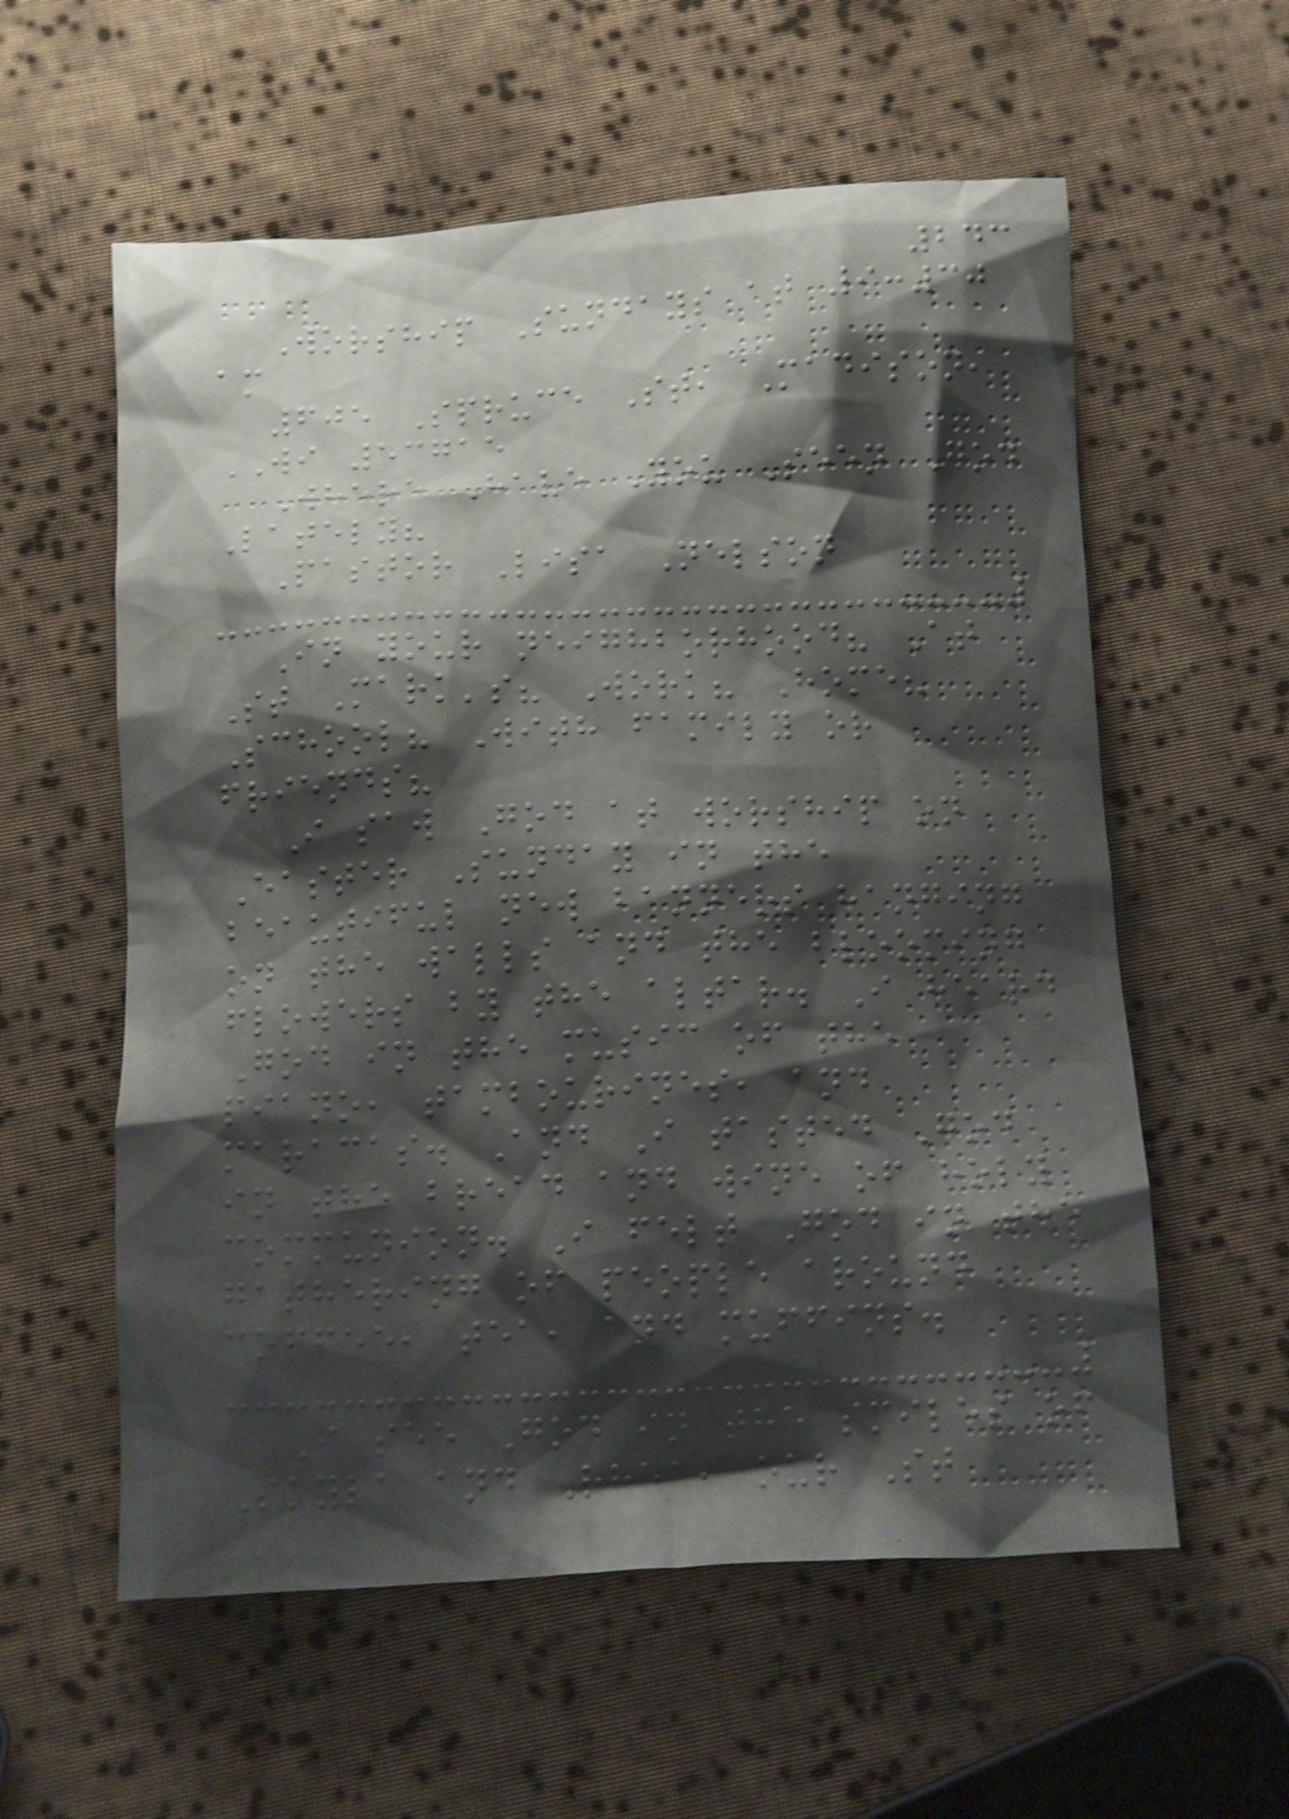243
Worship Sundays at 9:30
am
605 Spruce St, Madison,
WI 53715
Where Have You Seen God
Lately?
Pastor Lisa Nelson
In your neighborhood? At
St Mark's? Work? Home?
School? With family or
friends?
I saw God at worship on
Easter Sunday in the
beautiful new banners hanging
on the walls and the blooming
flowers by the altar. I heard
God in the music of the
piano, tambourines, and
maracas. And I tasted God
in the bread and wine of holy
communion. I felt God in the
gathering of people around
coffee, tea, and muffins.
I see God in the smiles of
Skyla and Rhea, our St
